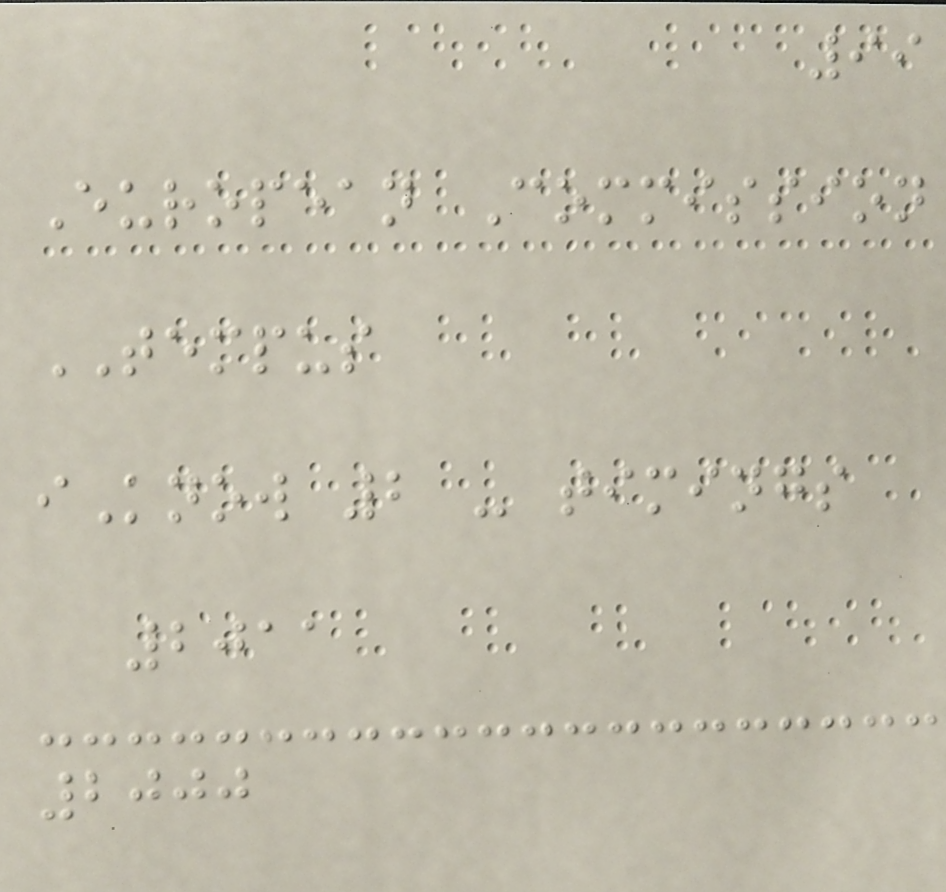99
European Commission
TEMPUS
iKnow 2 - timings
2011
2000
